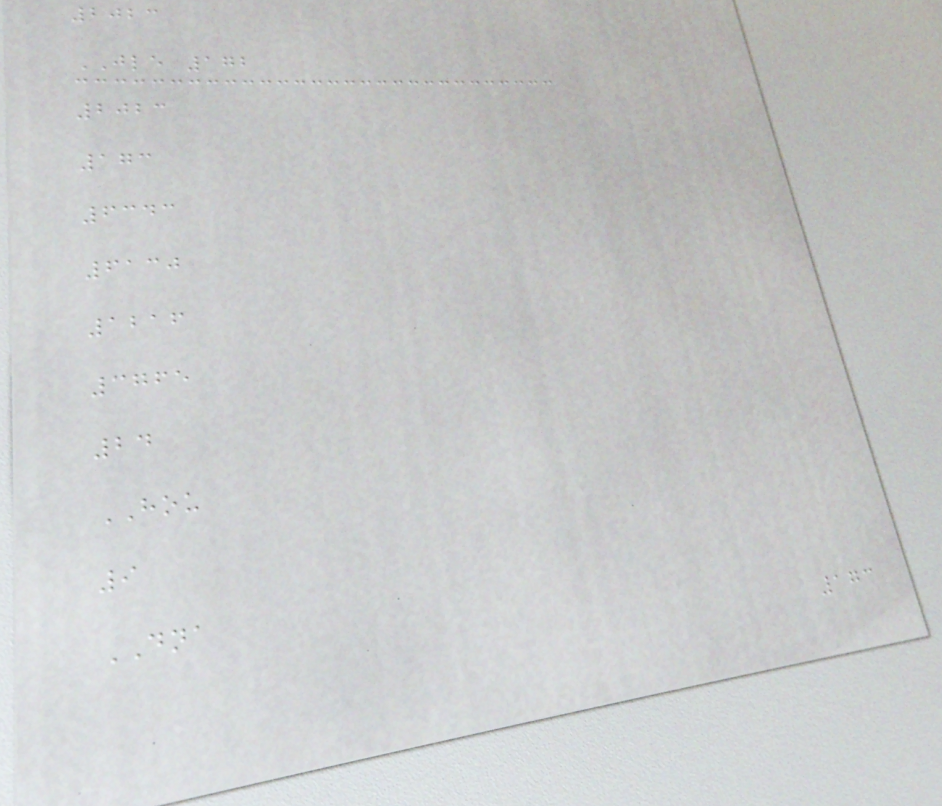2023
JLE 172
2023
173
6343
6130
1216
3765
24
HOU
9
DNA
173
